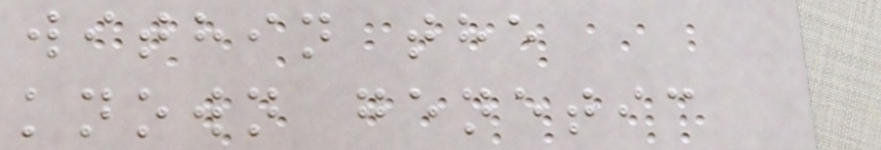within the
known genetic
